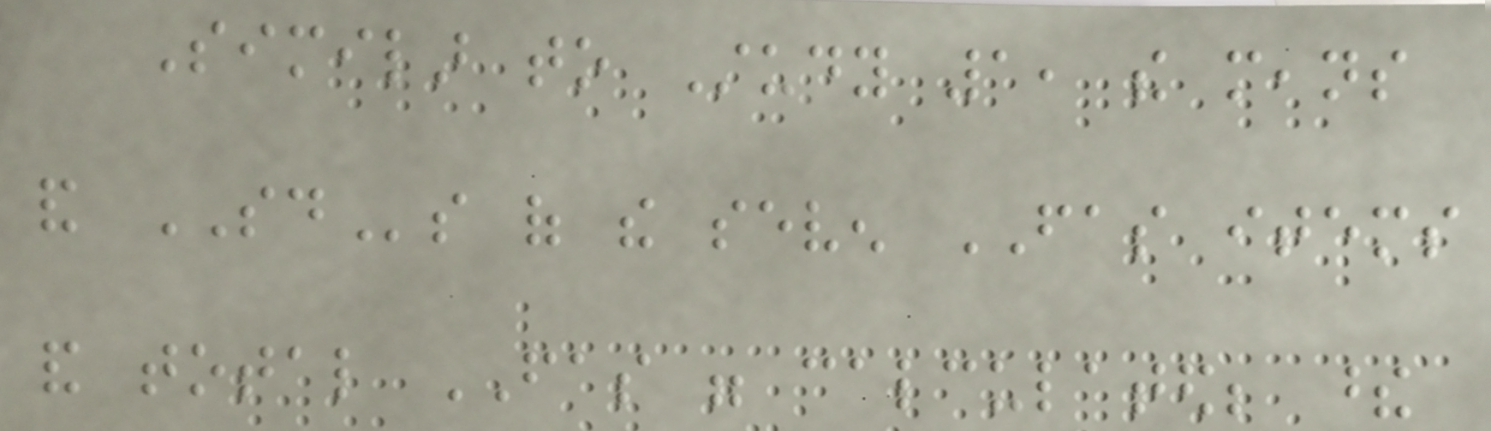Similar to Study 1, the means
and SDs of the seven FAS items
and total FAS were calculated; these
